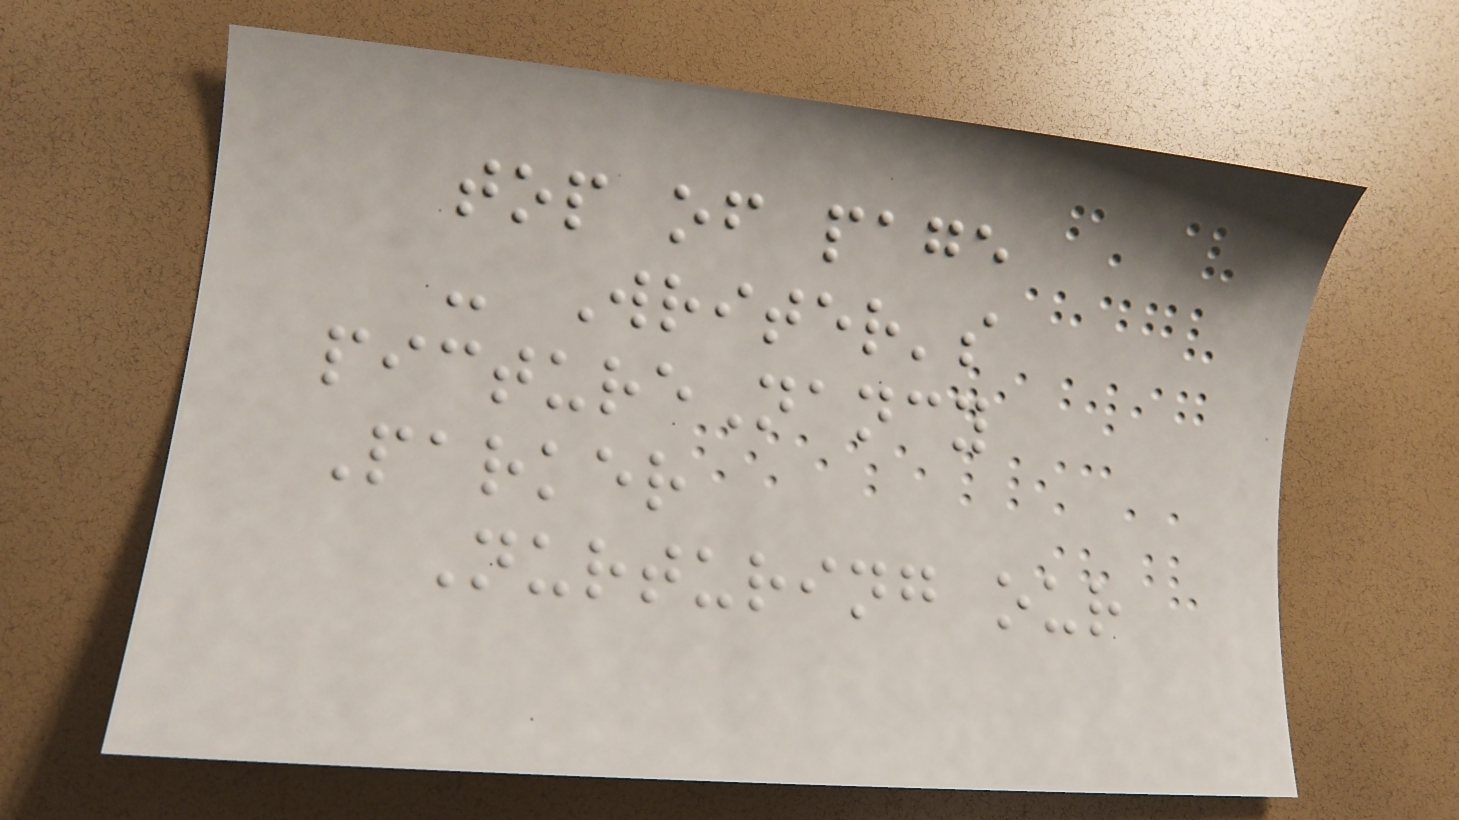top of page
- Writer's
pictureNancy
Parker
Nurturing our
